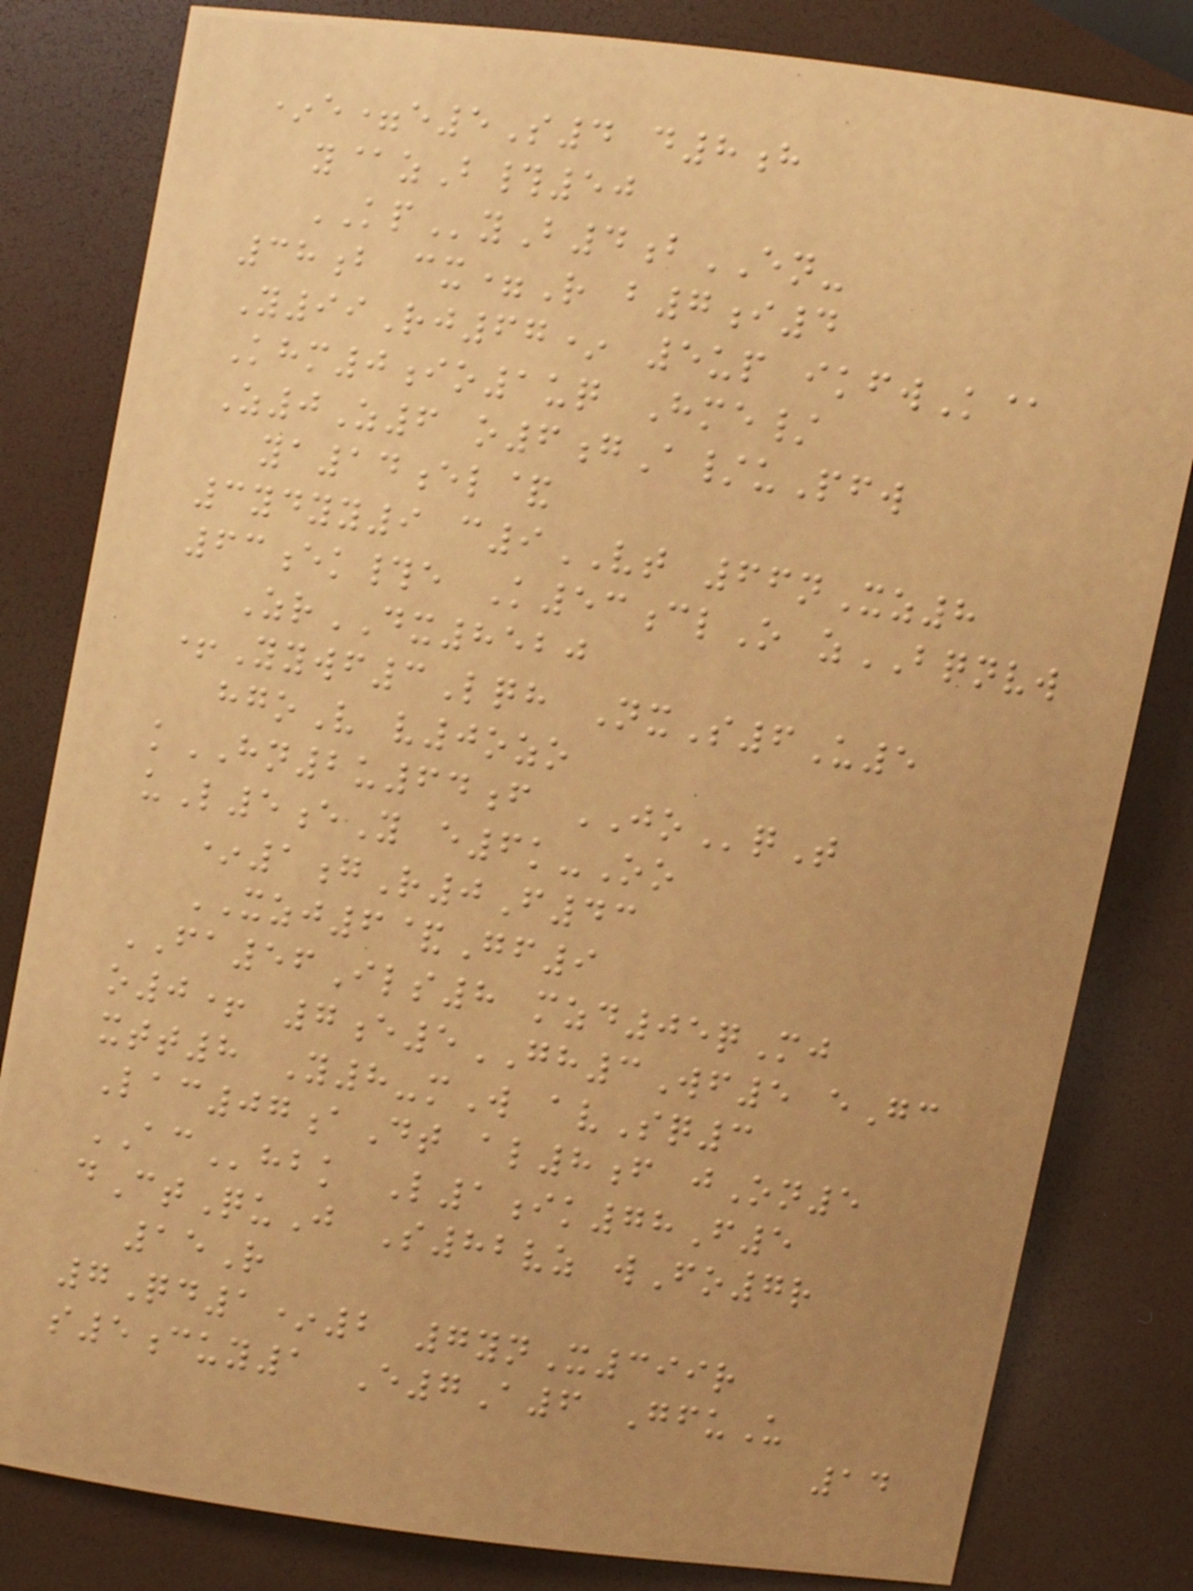*e=e5S4 d8h
y@zB#50
KPyB4bEN-
38b cx=R b7i4
Y99Rj67* 5up ikfwK@
Khm0io1uq Hme/
Z0Z6 o6gA/uPfw
ya14el&
3ydyy9 c9VT 66nXz8
63ek#e K53clO zBQNVW
ZrDX8520
+Yywf3Lqh NxS6U5
hgoV v0ozo
kHN2u64f JOqT
uL5eY e6k-Oo
*1gR0F43
XZJ6&Gf9
FA56Ils8 mzd05qMj
o0+ 7e5GH3Wf5 eGc
xtt8 Y8-mW avSq3
Lac07aDt al8f jOn5
AChbk L1ik78F5
dCtQuJ S82vz wFo7r
15R
7Qd1*2 7ynX399r
s5cuy1 E7A6 GfuU
14
